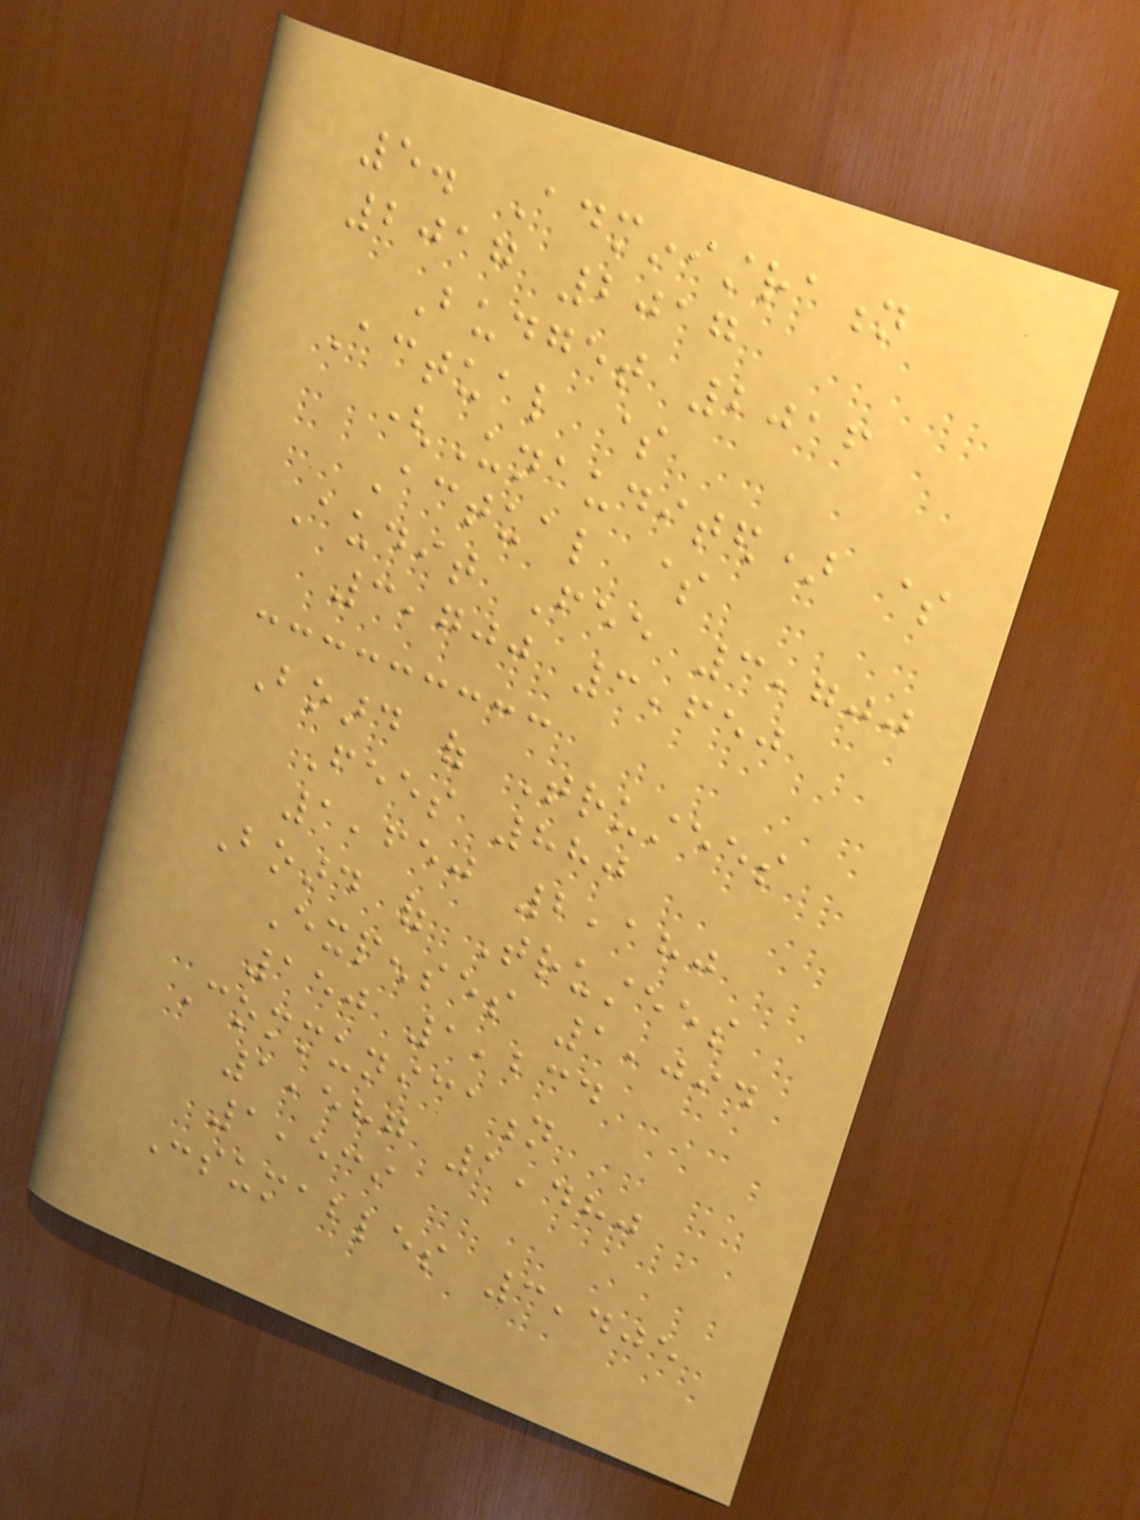5. Administration
2017 2017
Budget 2016
Actual $
(Unaudited) $
Actual $
Audit Fee 3,700
3,700 3,650
Board of Trustees
Fees 880
1,650 2,180
Board of Trustees
Expenses 1,094
150 1,234
Communication
1,587 1,480
1,539
Consumables 3,405
